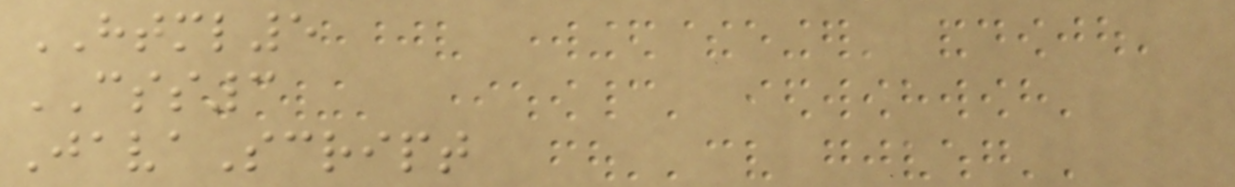HTML5
CSS3
JavaScript
